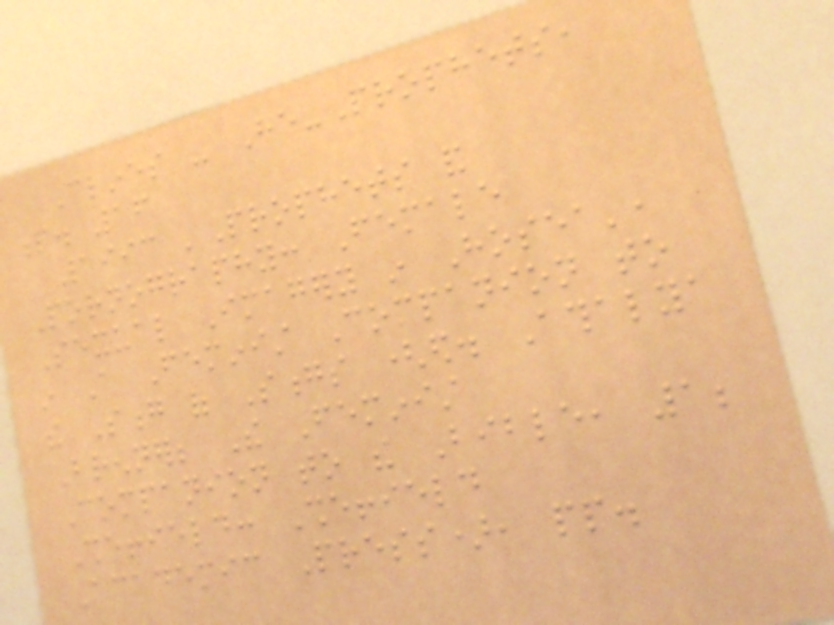Clines - He-Prophets,
p. 16
1993 'Prophets and
Pornography: Female
Sexual Imagery in Hosea',
in A Feminist Companion to
the Song of Songs (ed. Athalya
Brenner; The Feminist
Companion to the Bible, 1;
Sheffield: Sheffield
Academic Press), pp.
